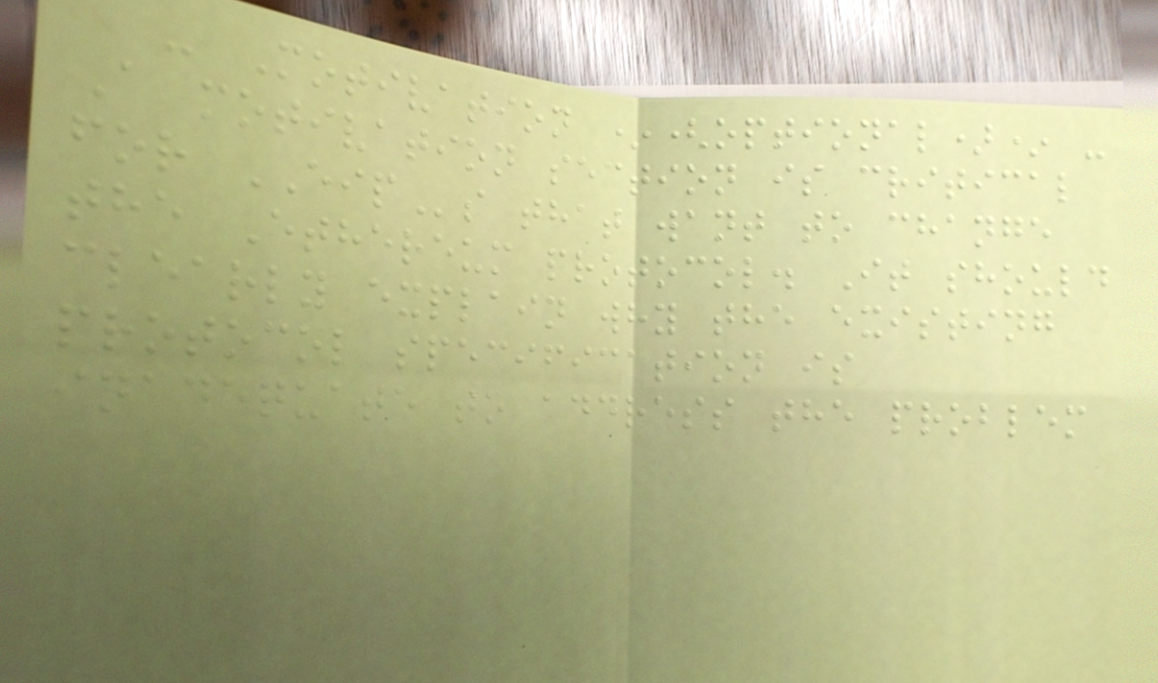- Motivation *(optional)* -
A motivation section is critical
for EIPs that want to change
the Ethereum protocol. It should
clearly explain why the existing
protocol specification is
inadequate to address the problem
